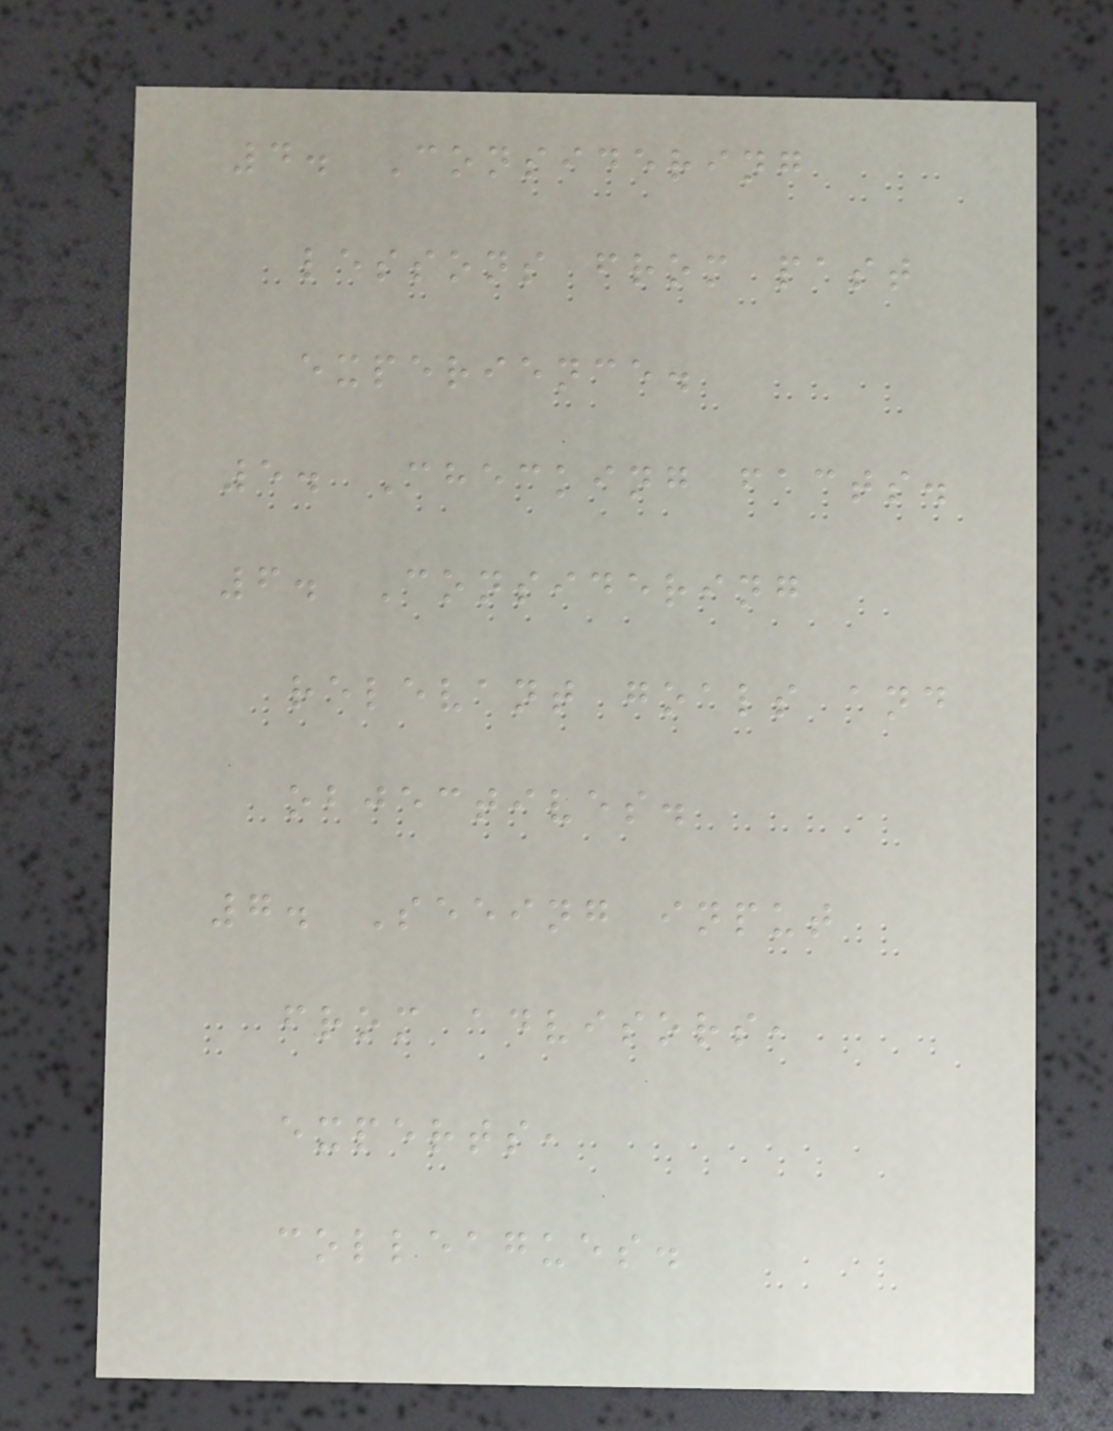4. Considering
lessons from past
experience.
5. Checking facts.
6. Considering
relevant goals and
objectives.
7. Seeing input
from advisors,
experts,
colleagues.
